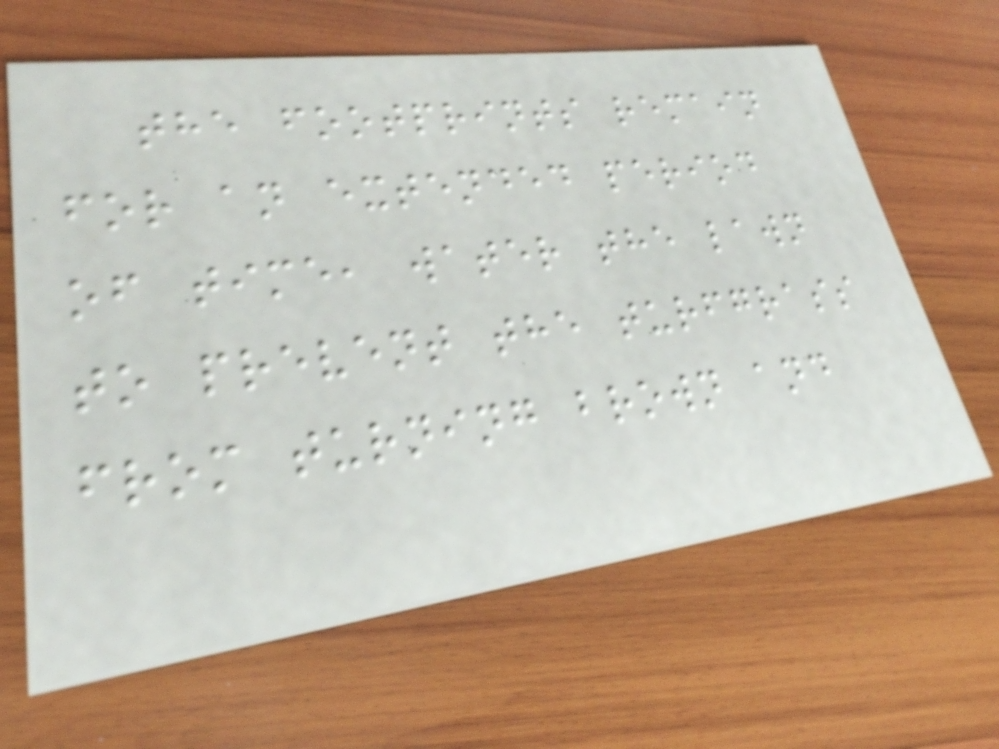the footprints remain
for an extended period
of time, water the lawn
to prevent the turfgrass
from turning brown and
